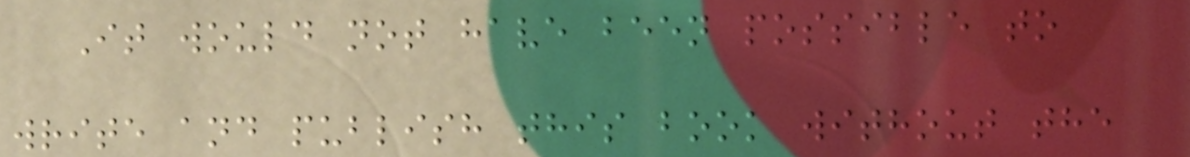It would not have been possible to
write and publish this book without the
